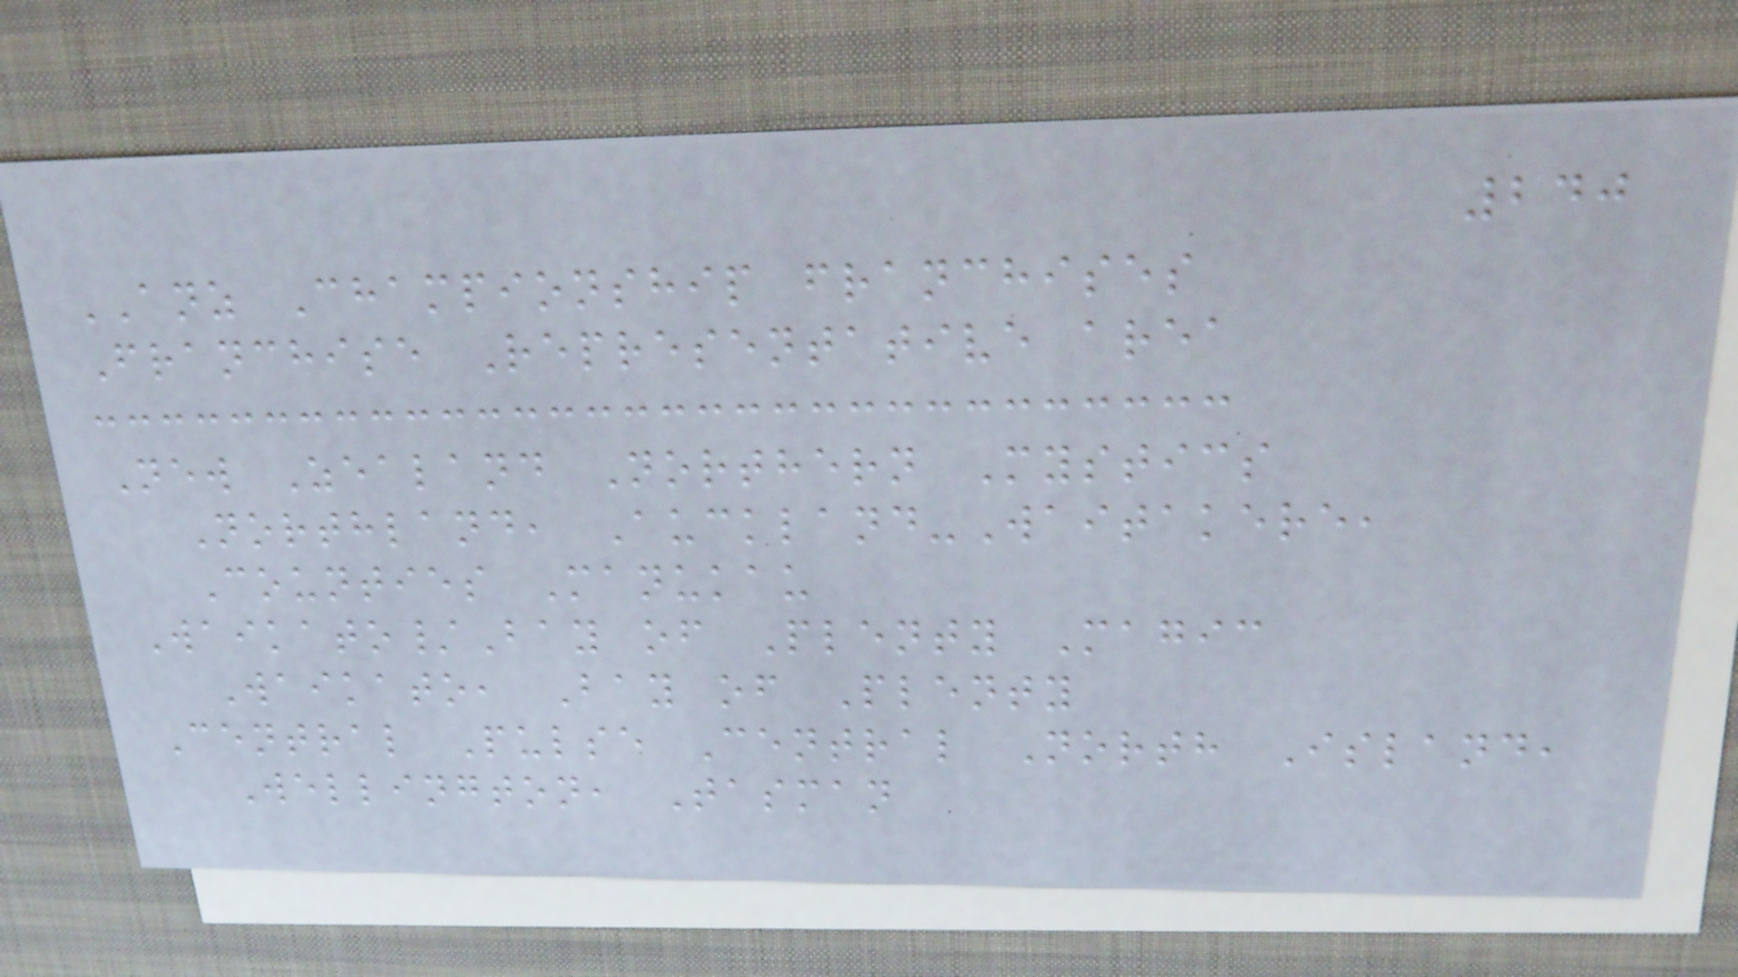240
ANZ Championship franchises
Franchise Representative area
New Zealand Northern Mystics
Northland, Auckland-Waitakere,
Counties Manukau
Waikato/Bay of Plenty Magic
Waikato, Bay of Plenty
Central Pulse Central North Island,
Wellington, Tasman
